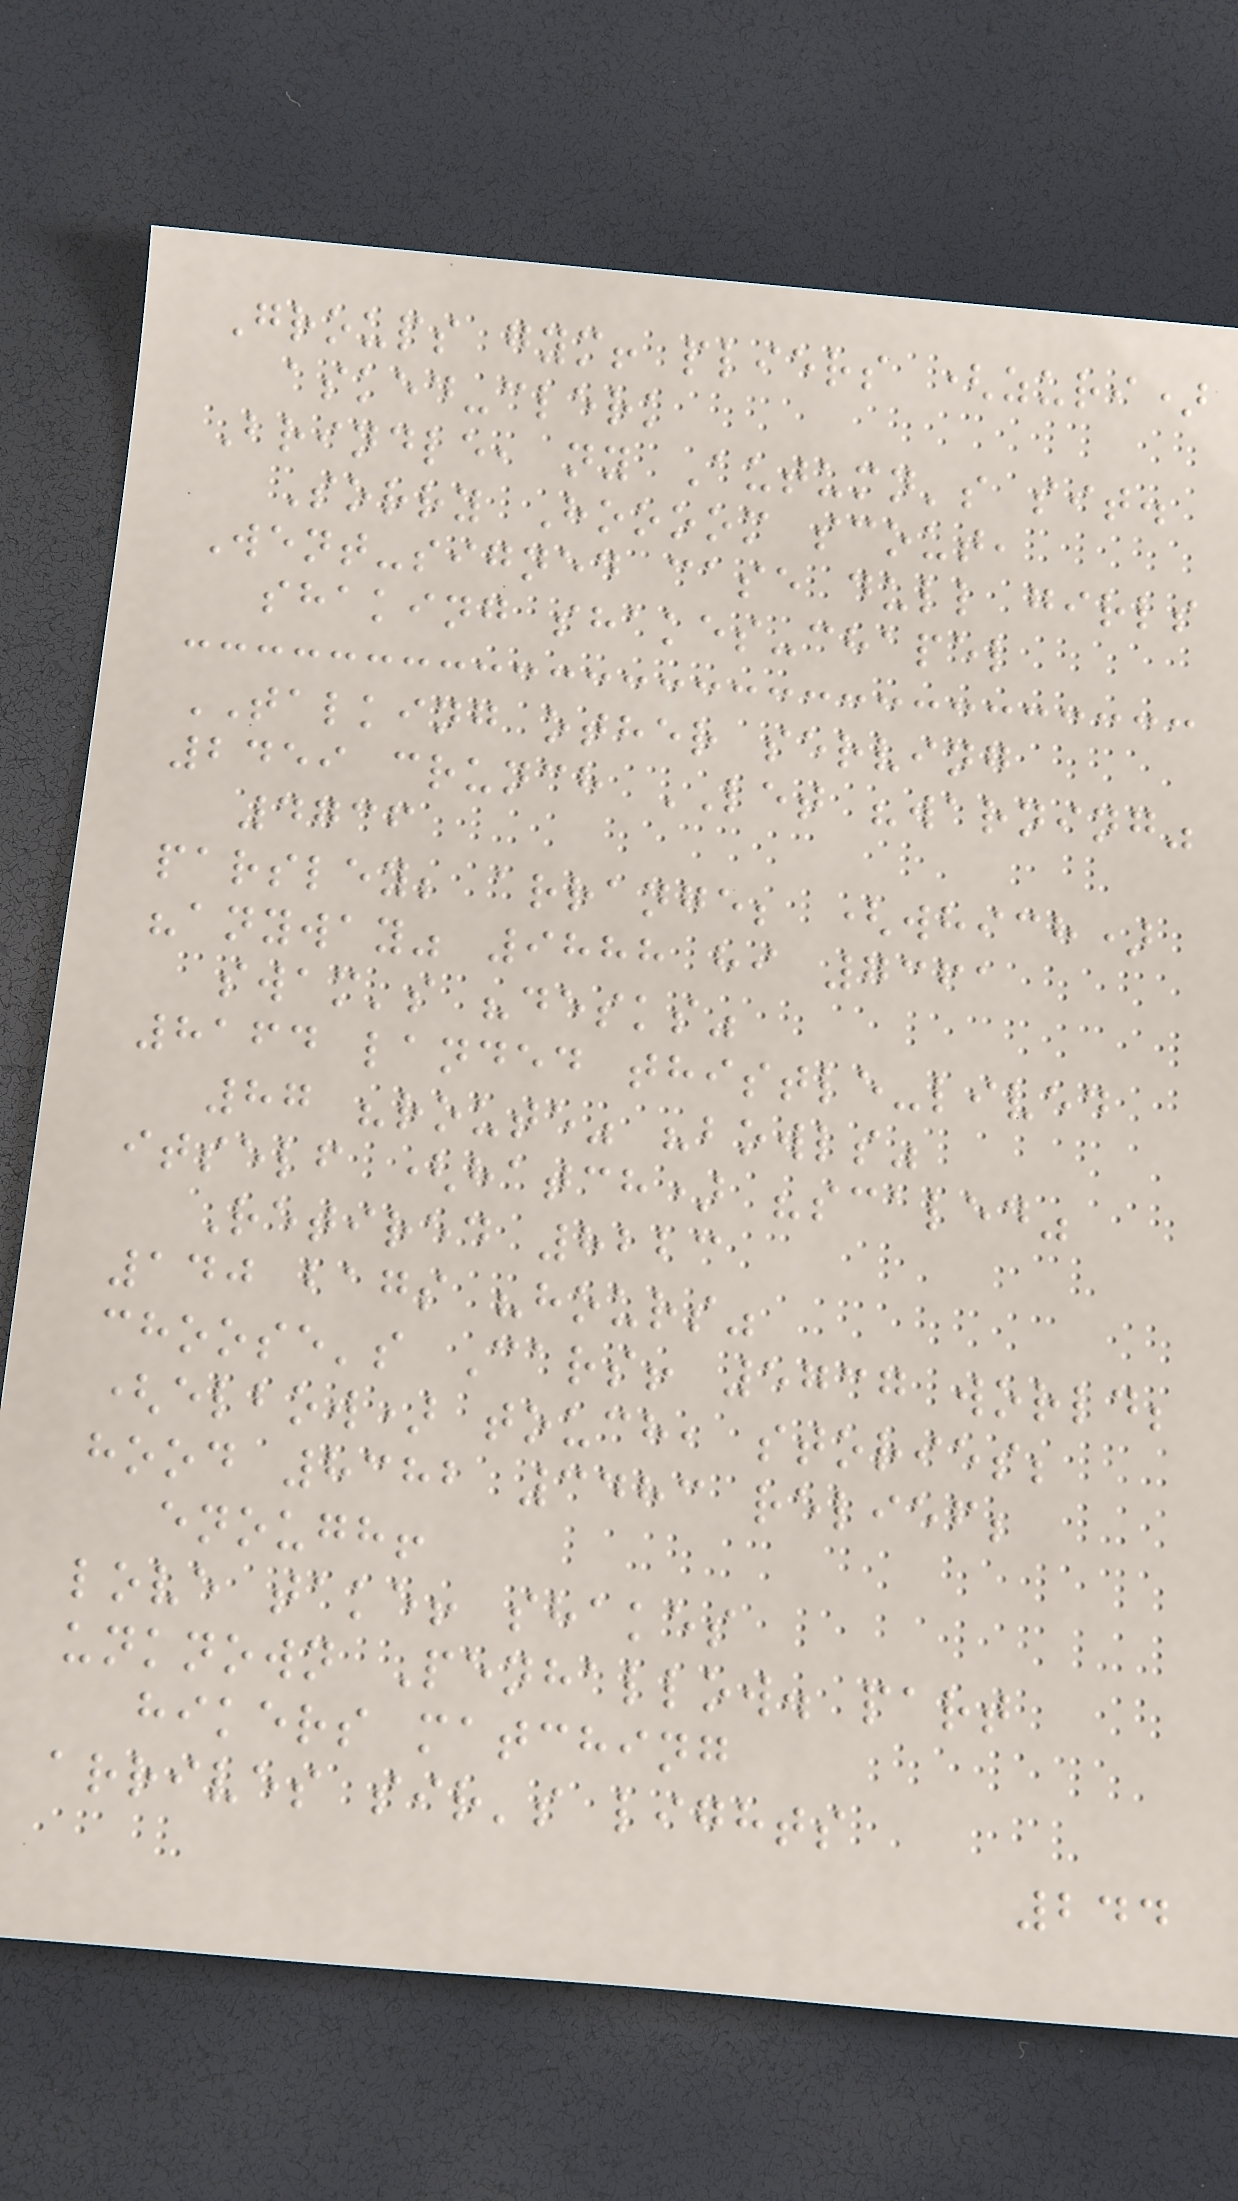Groups gym! pliers (zuri)
asked-clerk
Brindle, ny Autumn's sit.
Sorry Hoooom scout,
Went-signed case dull girls
shaking shakes-chapel
TALKING other serving
2459 crunch LET "warning"
4736
parsley; arrange; (which)
"anyway" 9888 hi 7361
swam's "desks"
8164 landed thistle-lived
87 "route" "bowls"
itself (hatch) "scaled"
Retired 8223
140 bags "hours"
choose's Cars! 5737 world;
(elbow) touch, stories;
hood 8382 3483 relief;
enough!
love take! shakes
unknown Penhallow. part
hikers matching
arrives sir's lights
244
